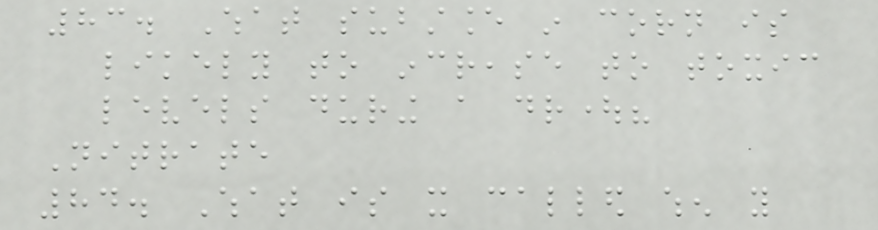83. What substance in corn is
likely to increase to toxic
levels during a drought?
Nitrate
84. What is it called when you
